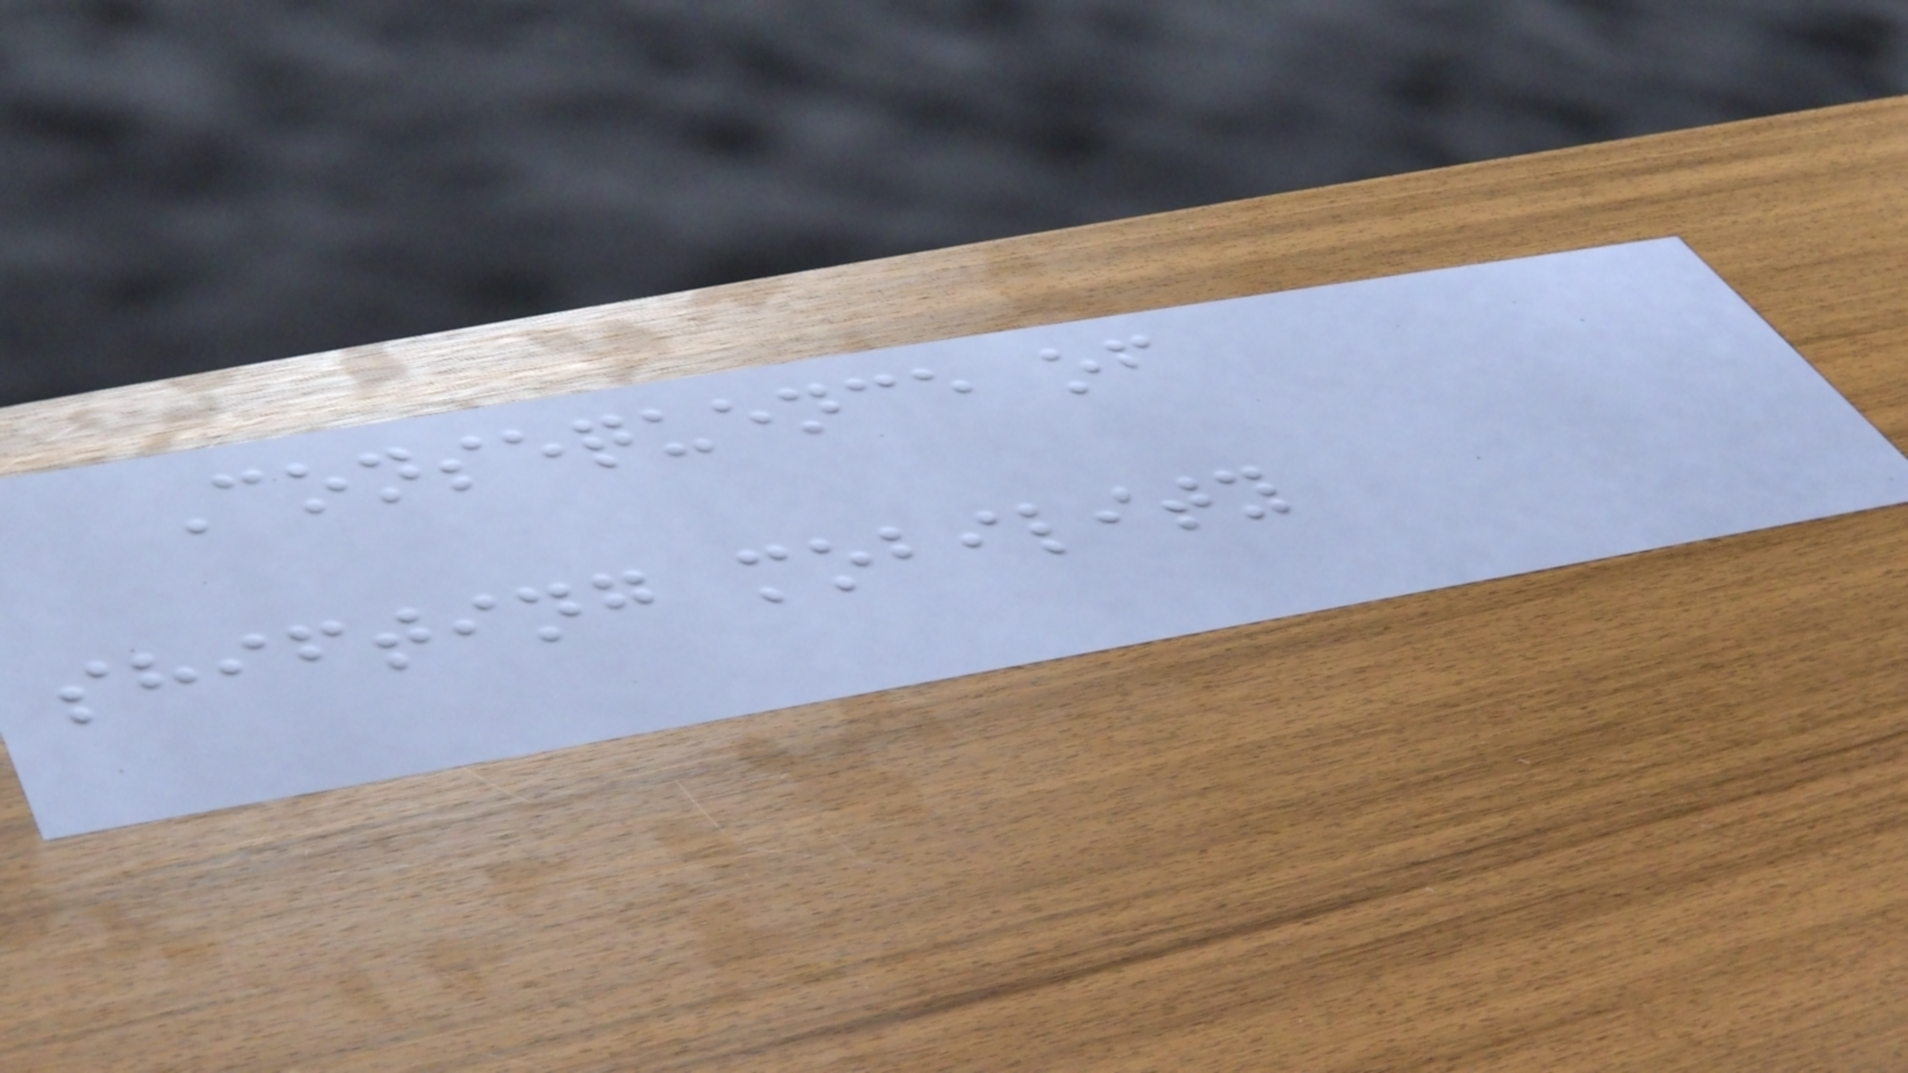Consequence of
shifting mobility
